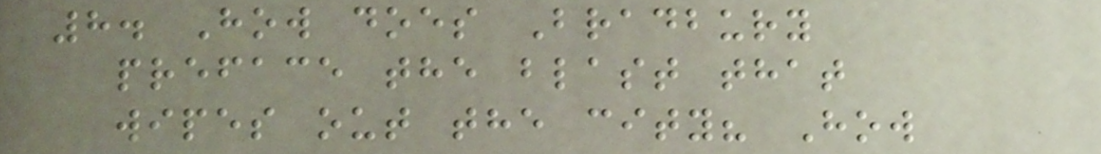8. How does Bradbury
preface the blast that
wipes out the city? How
